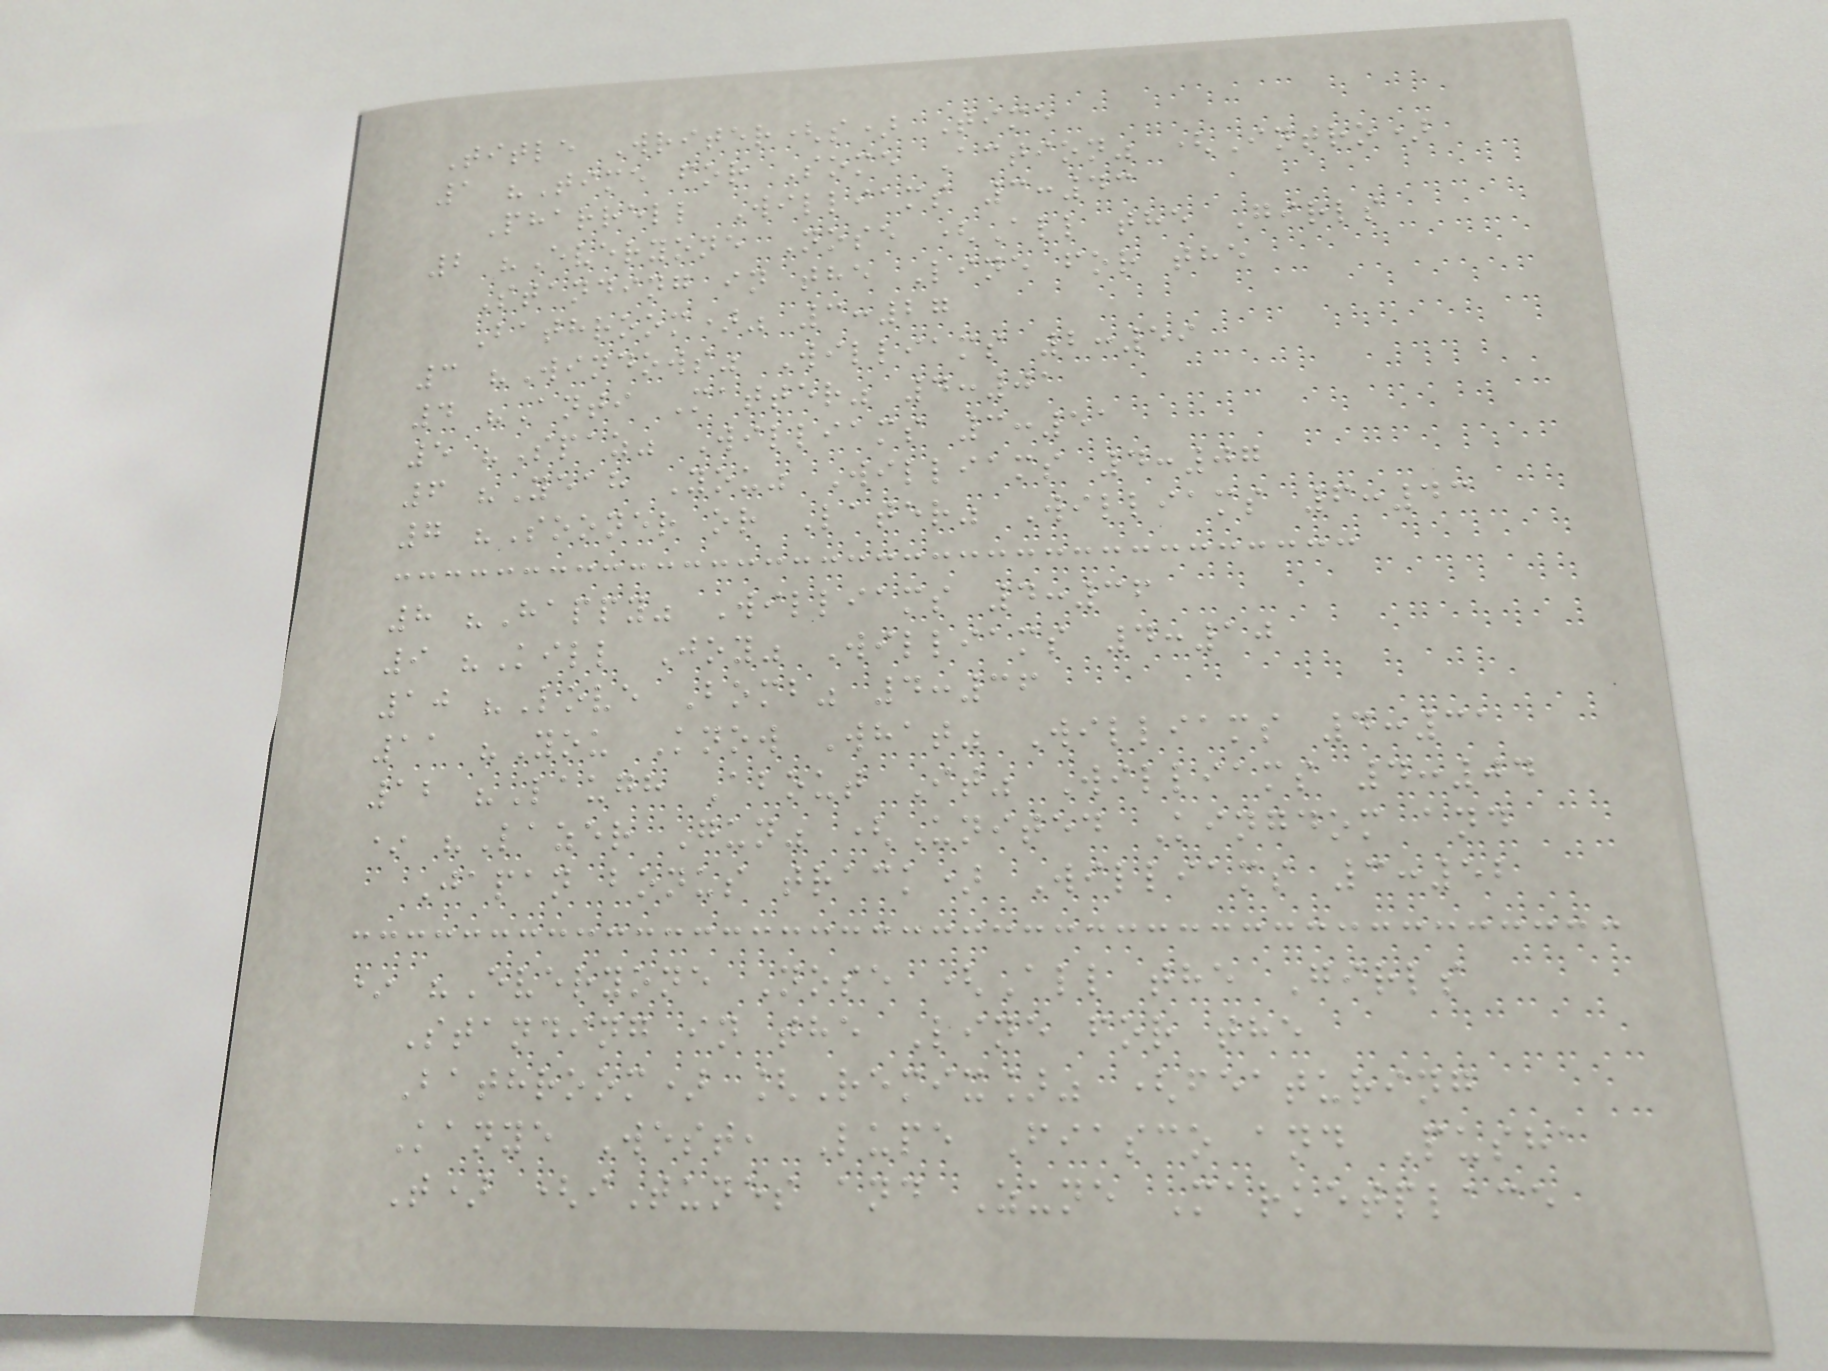Title Writer(s) Time
1 "Time for Some Action" (Intro)
Pharrell Williams 3:43
2 "Everyone Nose (All the Girls
Standing in the Line for the
Bathroom)" 3:27
3 "Windows" Williams 2:59
4 "Anti Matter" 4:01
5 "Spaz" Williams 3:51
6 "Yeah You" Williams 4:07
7 "Sooner or Later" Williams 6:43
8 "Happy" Williams 4:36
9 "Kill Joy" Williams 4:10
10 "Love Bomb" 4:36
11 "You Know What" Williams 4:31
12 "Laugh About It" Williams 4:04
* "Lazer Gun" (United Kingdom and
Japan bonus track) Williams 3:52
* "Everyone Nose (All the Girls
Standing in the Line for the
Bathroom) [Remix]" (featuring
Kanye West, Lupe Fiasco and Pusha
T) (iTunes and Zune Marketplace
